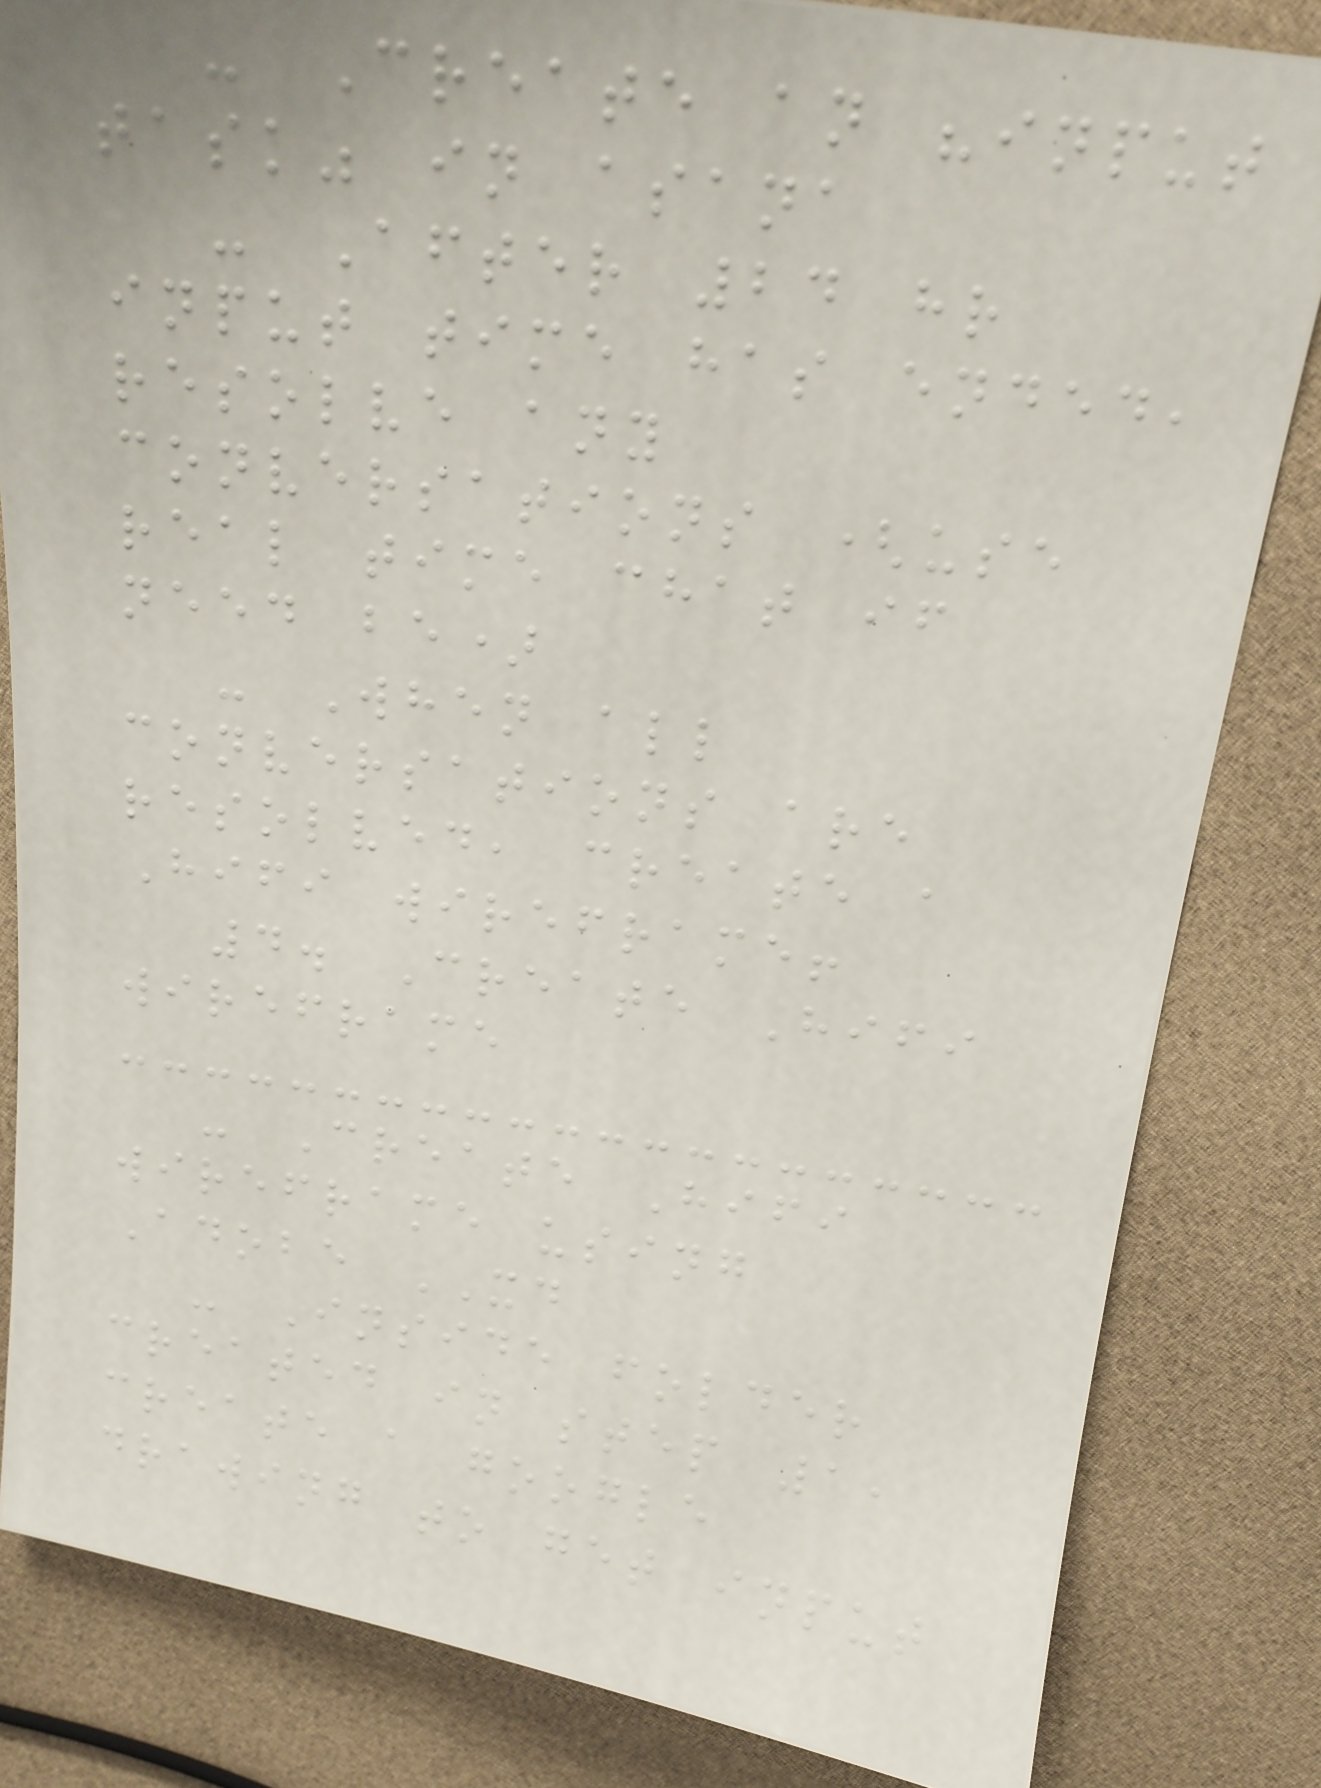- Create an "input
task" in asana
- After 24 hr
input time has ended,
resolve any
conversations (use
real time chat if
need be)
- When all
conversations are
resolved, create a
Hifi wireframe!
4. Create Hifi
wireframe
- Create Hifi
wireframe using
Adobe XD
- Inside folder
created in step 1,
create a google
drawing to get input
